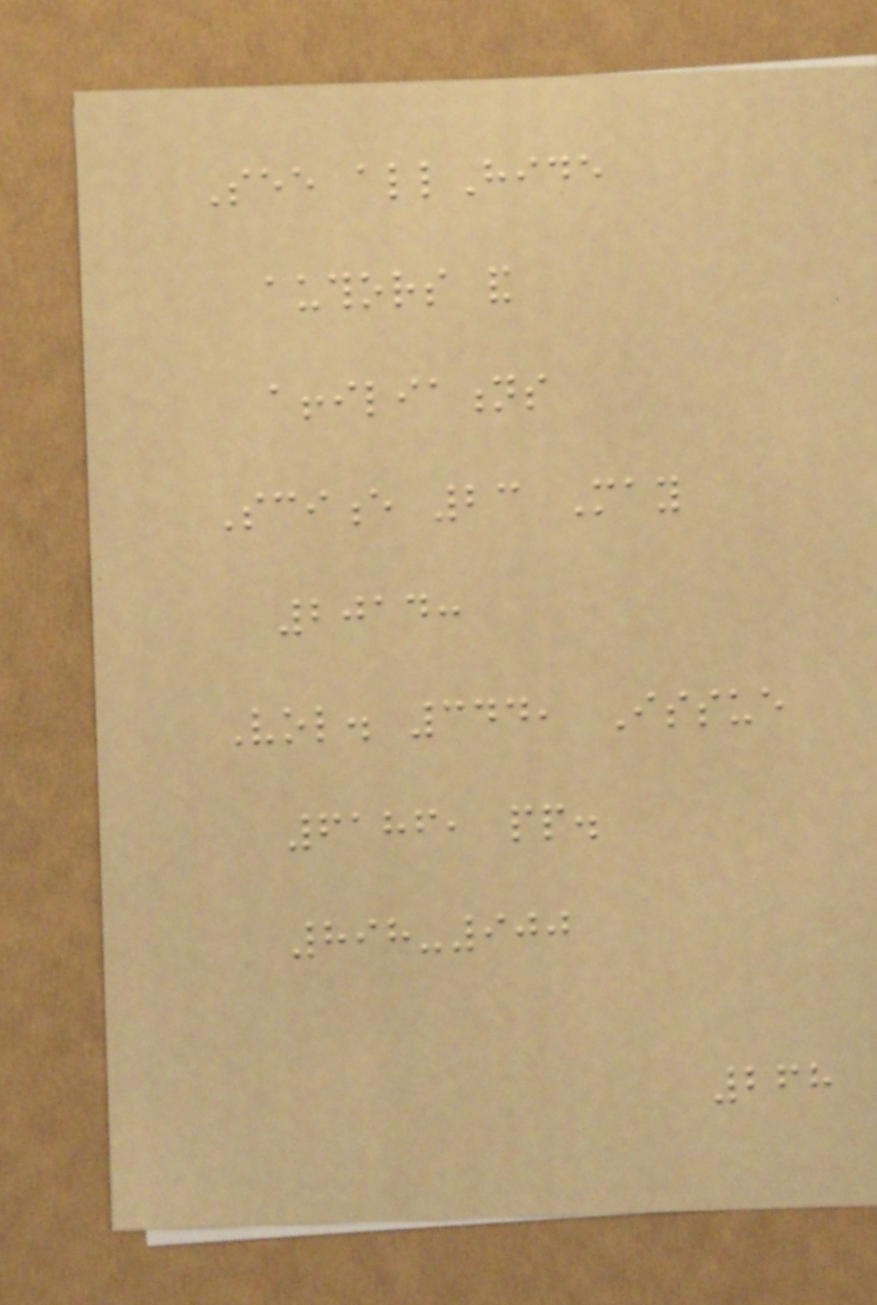See allHide
authors and
affiliations
Science 23 May
2014:
Vol. 344, Issue
6186, pp.
898-900
268
